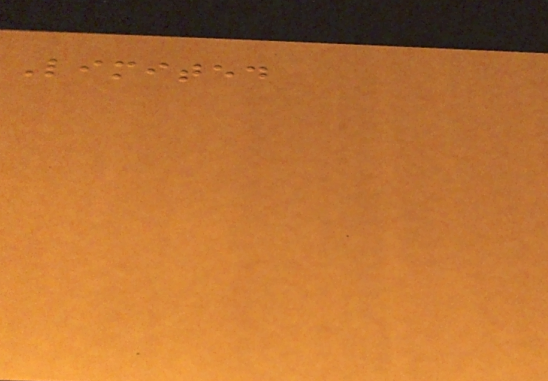Limited
